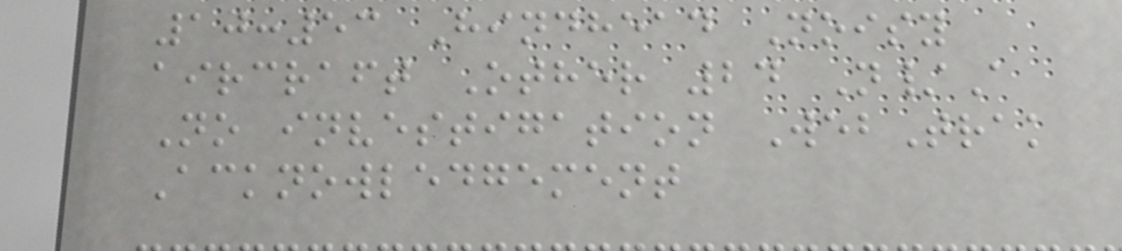10:53 Hindhead Noisy
aircraft Other 24 N/A
No investigation WebTrak
Acknowledgement
